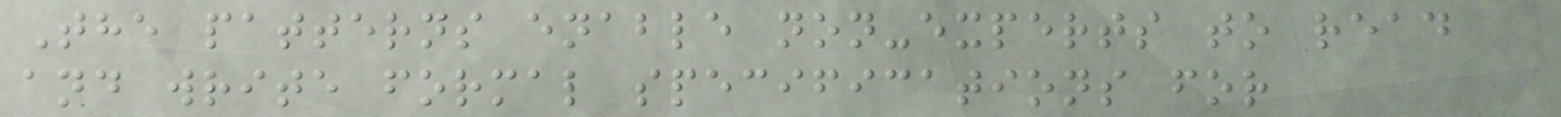The patterns enable non-experts to read
and write formal specifications for
